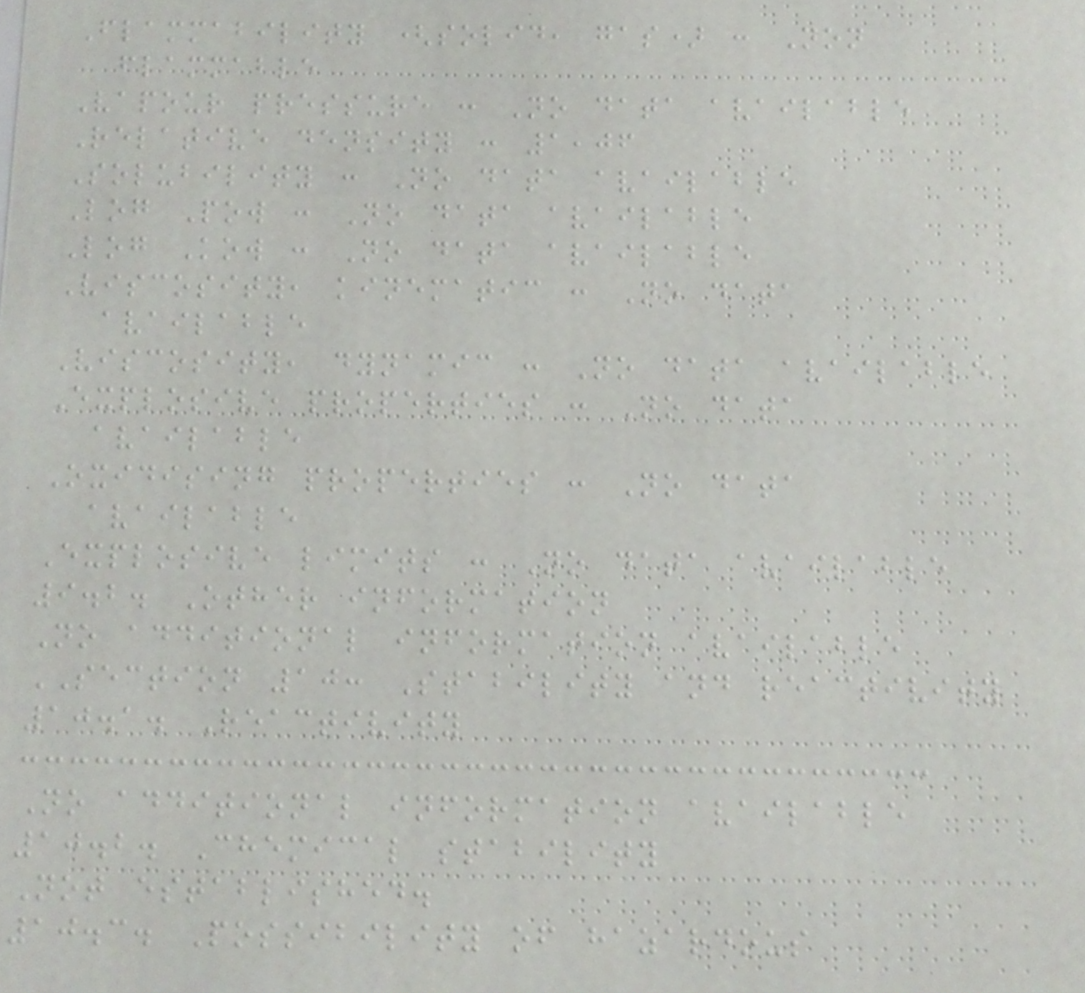Flammability (solid, gas) : Non
flammable
Vapour pressure : No data available
Relative density : 1,06
Solubility : No data available
Log Pow : No data available
Log Kow : No data available
Viscosity, kinematic : No data
available
Viscosity, dynamic : No data available
Explosive properties : No data
available
Oxidising properties : No data
available
Explosive limits : No data available
9.2. Other information
No additional information available
SECTION 10: Stability and reactivity
10.1. Reactivity
No additional information available
10.2. Chemical stability
Not established.
10.3. Possibility of hazardous
